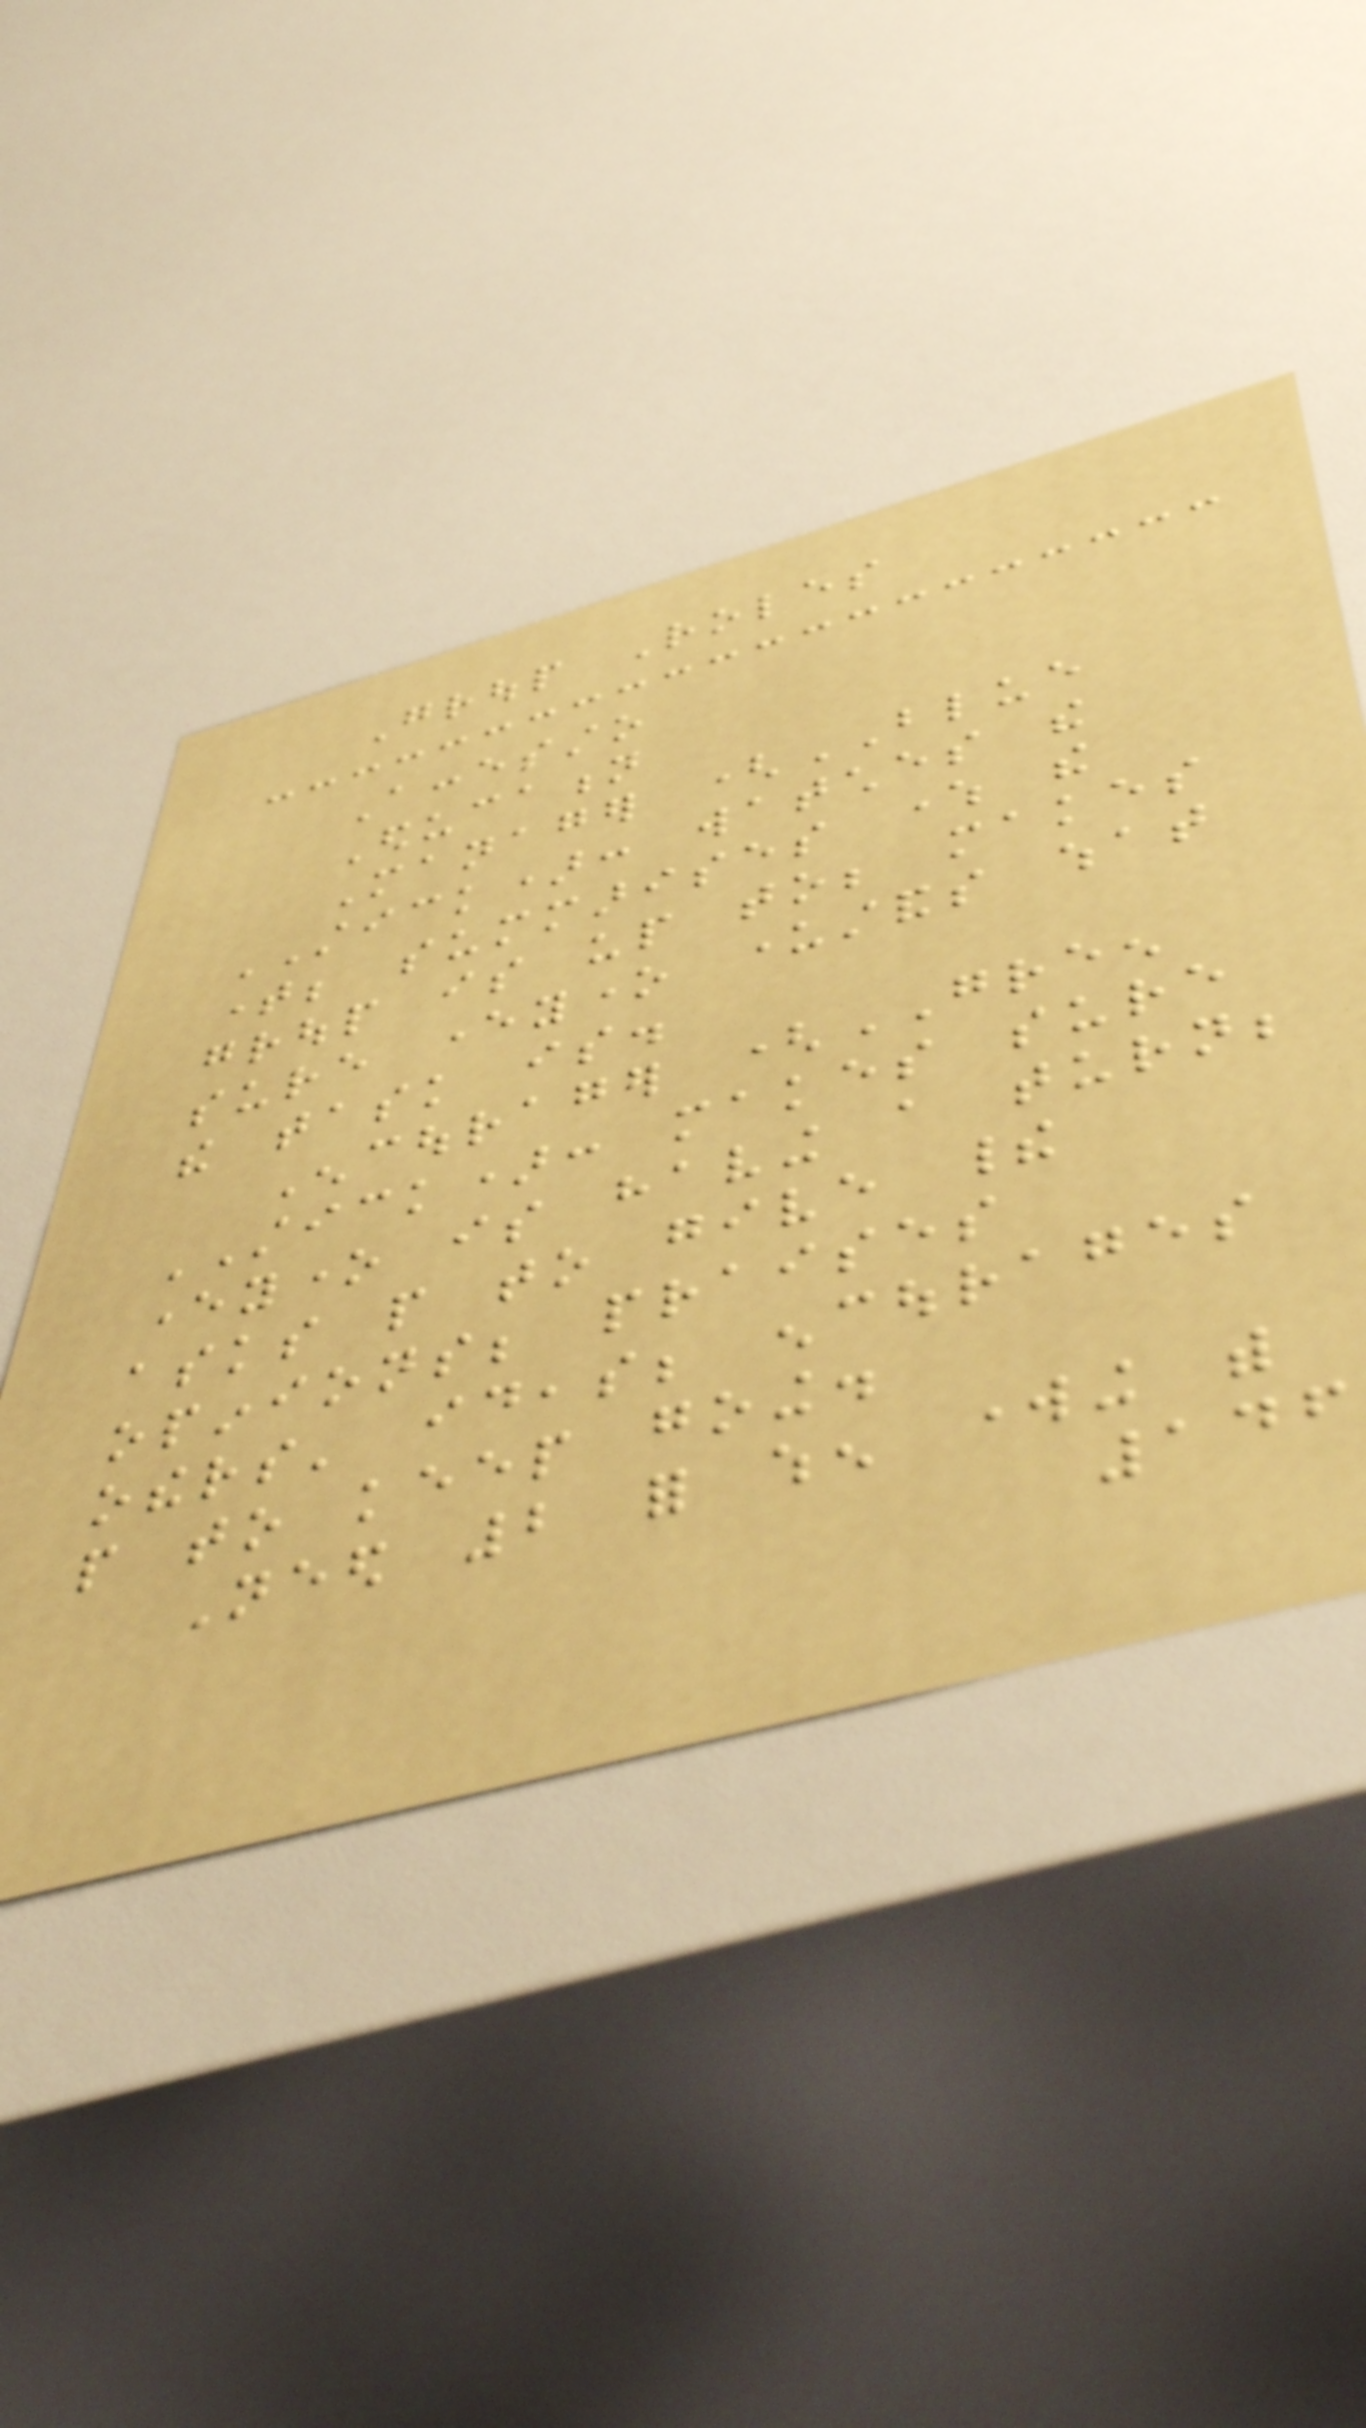Group Roles
Accessto
Education
Manager (BLUE
STICK): watches the
time; summarises where the
group is up to; makes
sure everyone understands what
the task is.
Encourager (GREEN
STICK): makes sure
everyone is having a turn;
asks people to give their
opinions; praises
others' ideas; encourages
people to keep going.
Need 2 for when working with
146
